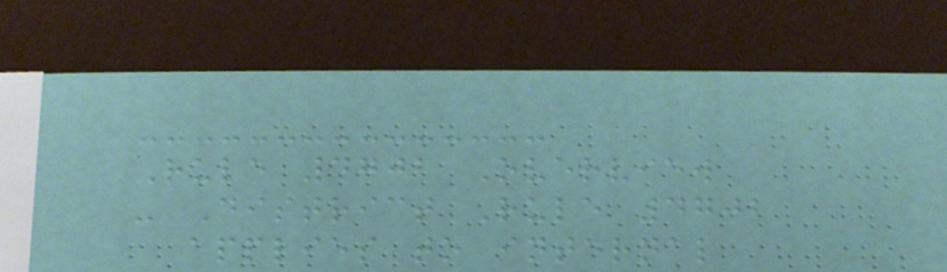Rule 4702 Overview
- District Rule 4702
applies to internal
